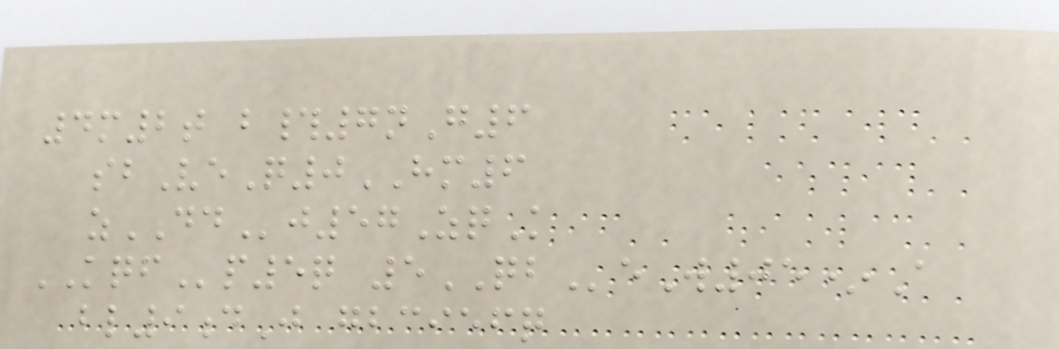4m2t b#7nG6
sbVeQ0HM6
zDDj57ZqK
KQFp5q 5QBeW05*A
bl9dJ gbciefq
